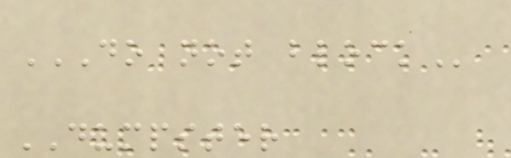DO NOT BLOCK
DUMPSTER
